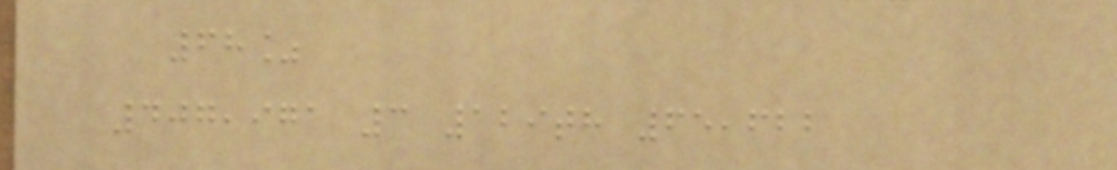68%
407,971 3 129th 65,622
